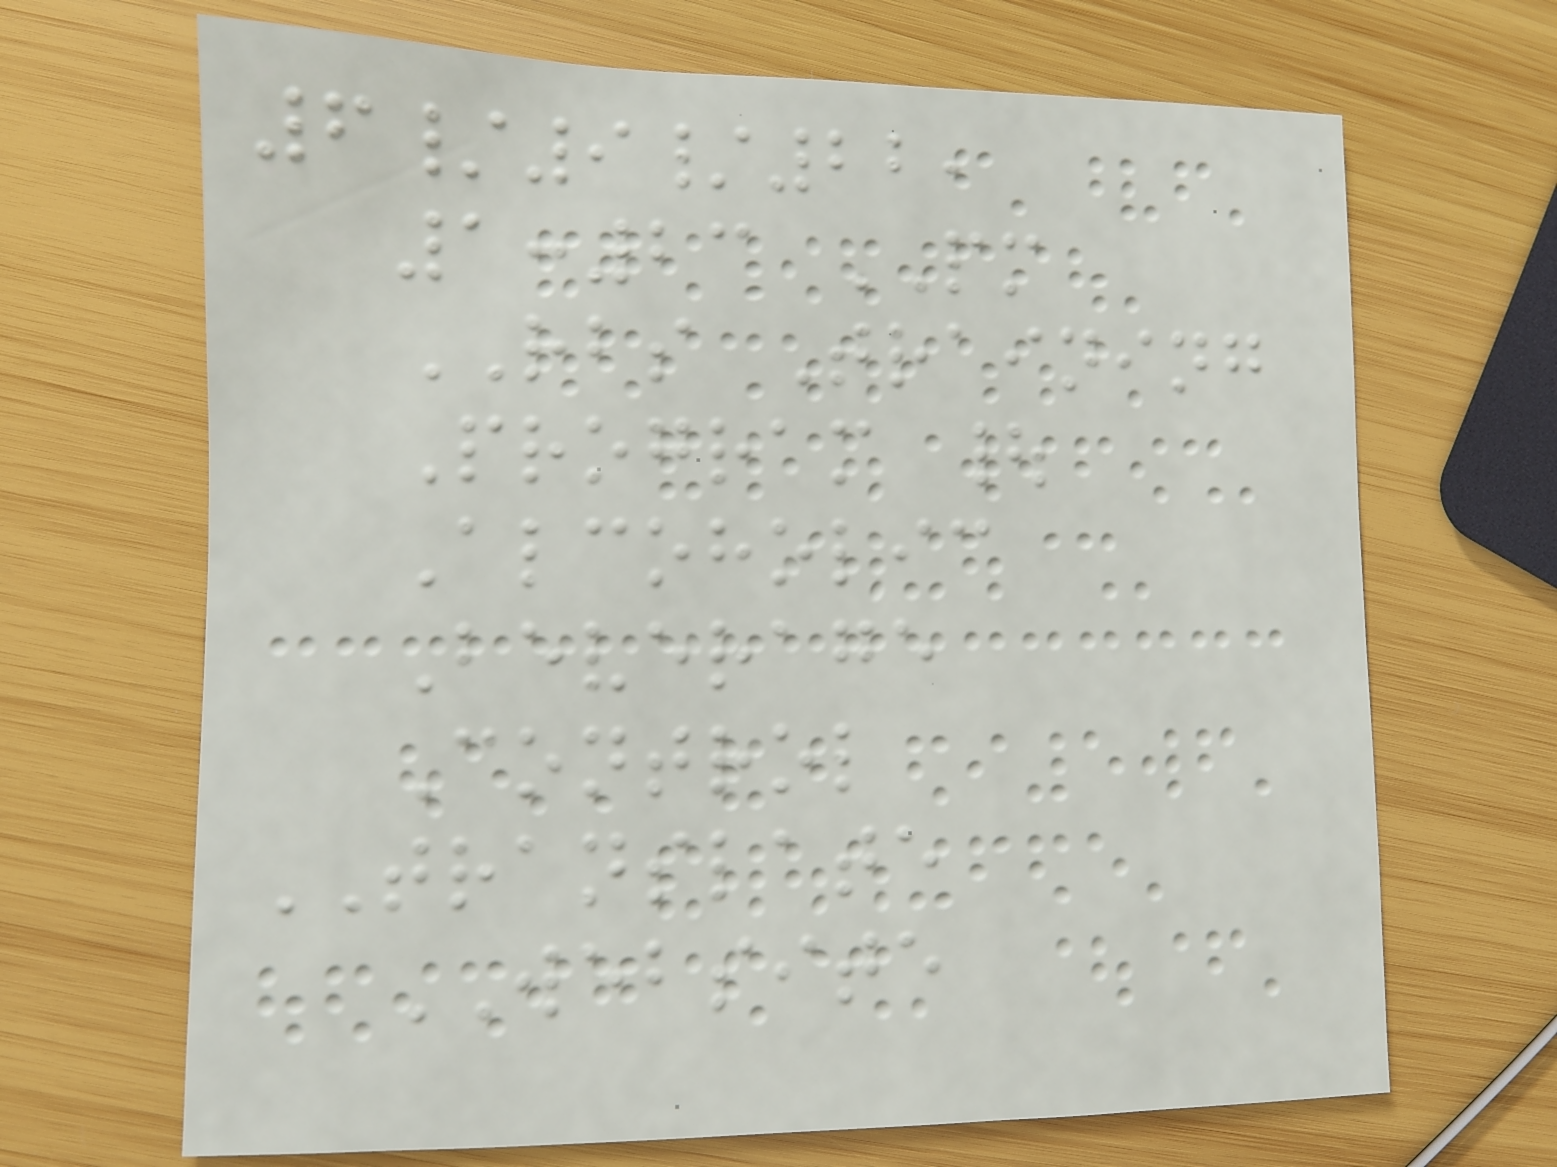6/9/22,
1:23 PM
RBS Training
Program |
Alcoholic
Beverage
Control
TRANSLATE
WEBSITE
